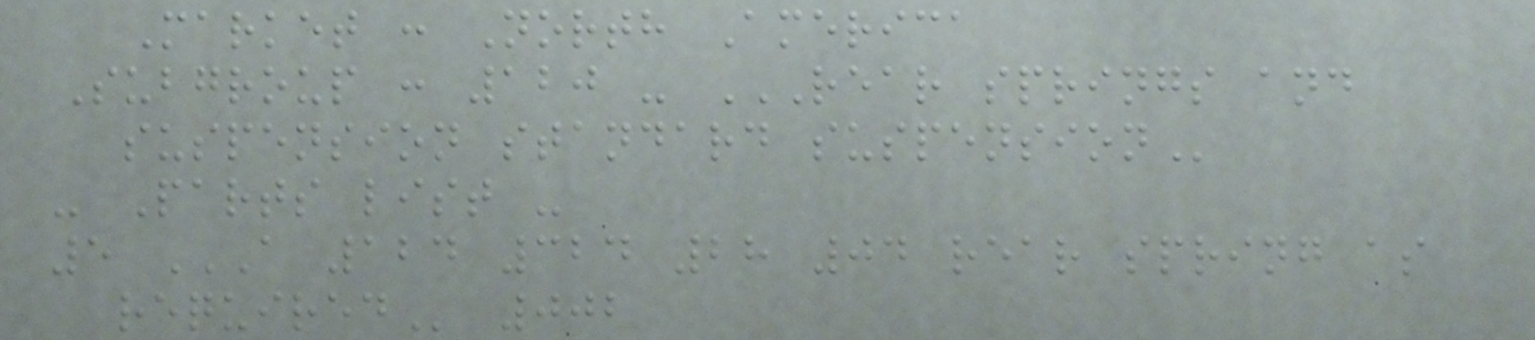Market : North America
Subgroup : 120 - REAR SPRINGS AND
SUSPENSION STANDARD SUSPENSION
- Parts list -
5 A 124 324 28 04 REAR SPRING AS
REQUIRED 002
